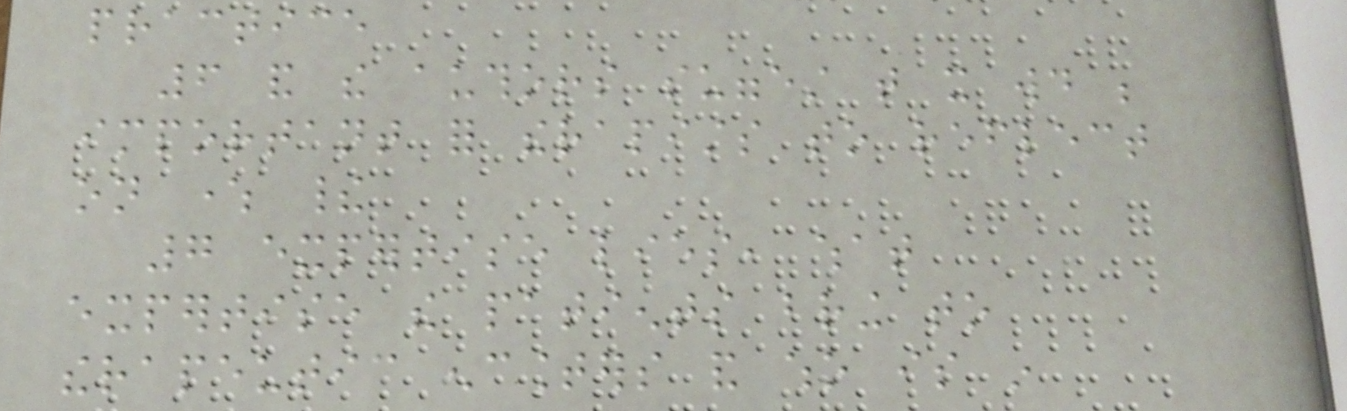practice
6 and the authors suggest that it would be
important for therapists to reflect
on where their
7 expertise lies, what
expertise the patients bring to
therapeutic encounters and who is in
